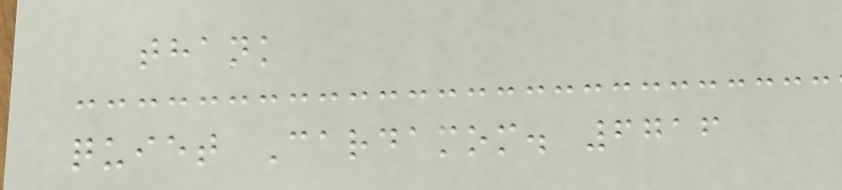thank
quiet Cardamom. 6716
